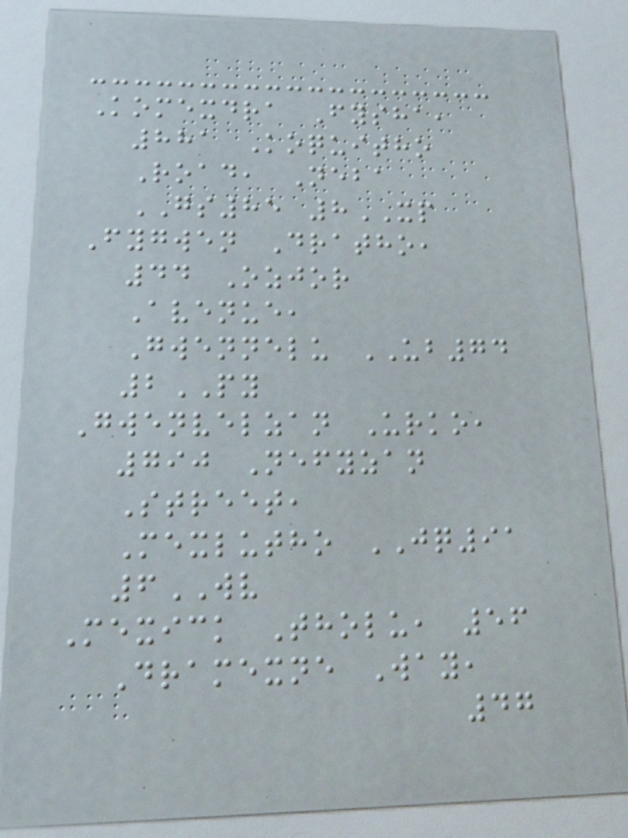Komexdra Fysha,
881 Koquitho
Road, Neba
GS85 8XP
Fygwen Dratho,
44 Ozjor
Avenue,
Gwennelu UB74
2PY
Gwenvelzan Urko,
790 Nefyzan
Street,
Mexlutho JQ91
6WV
Mexick Tholu, 56
Dramexne Way,
47
